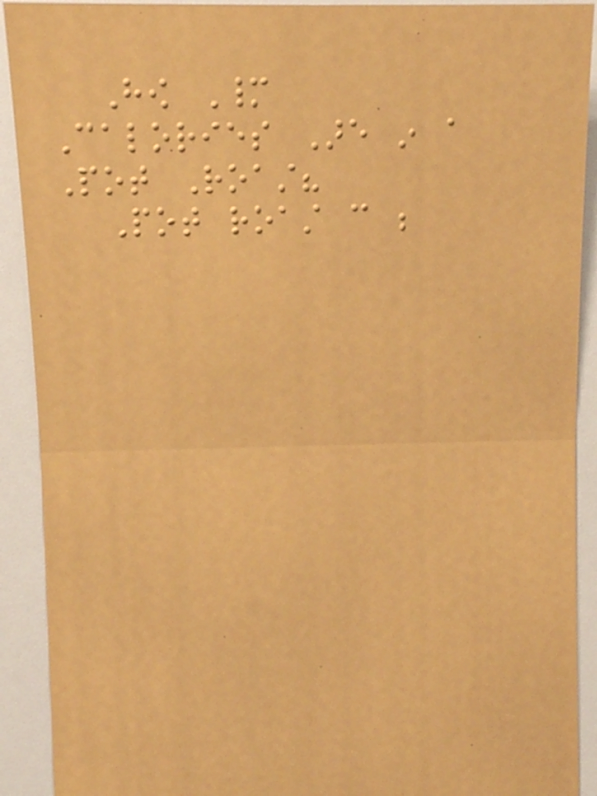How Many
Calories Are in a
Pot Roast?
Pot roast can be
